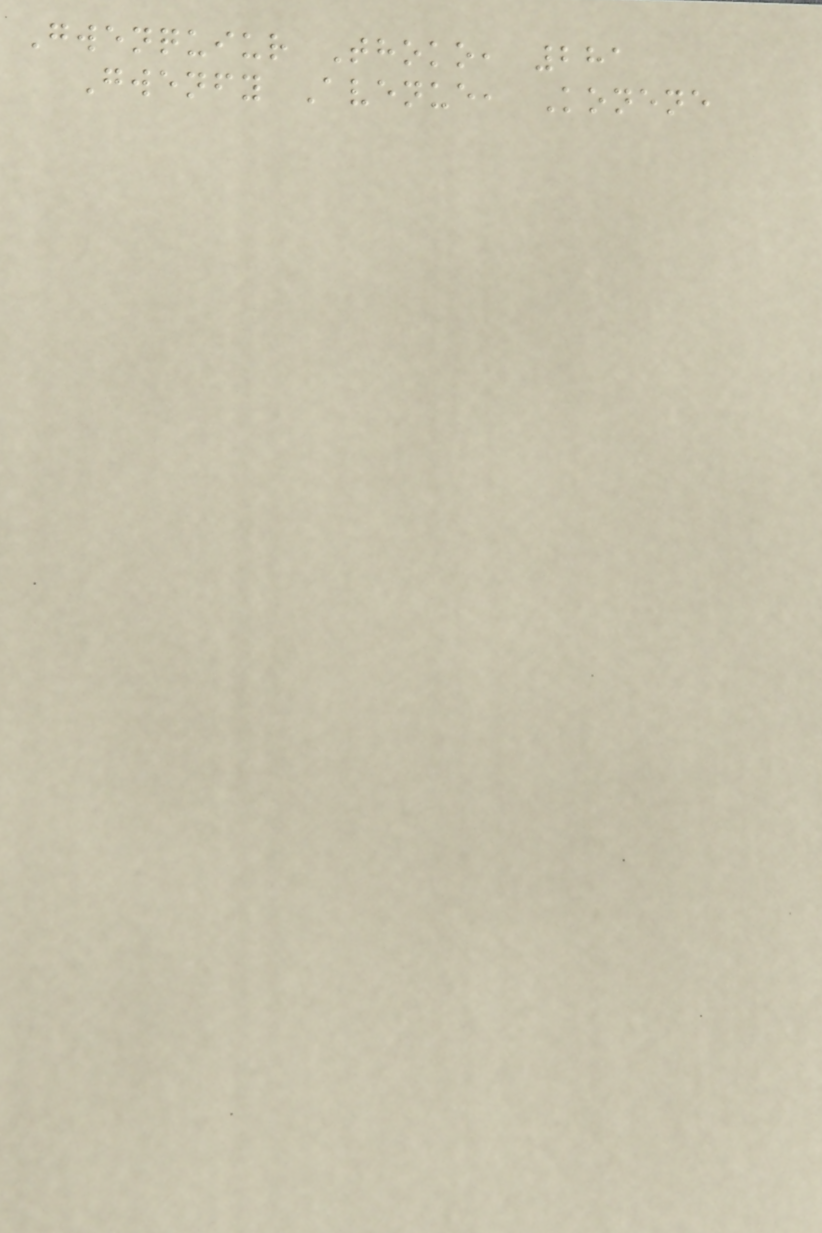Gwenquiur Thoko, 281
Gwenfy Avenue, Konene
